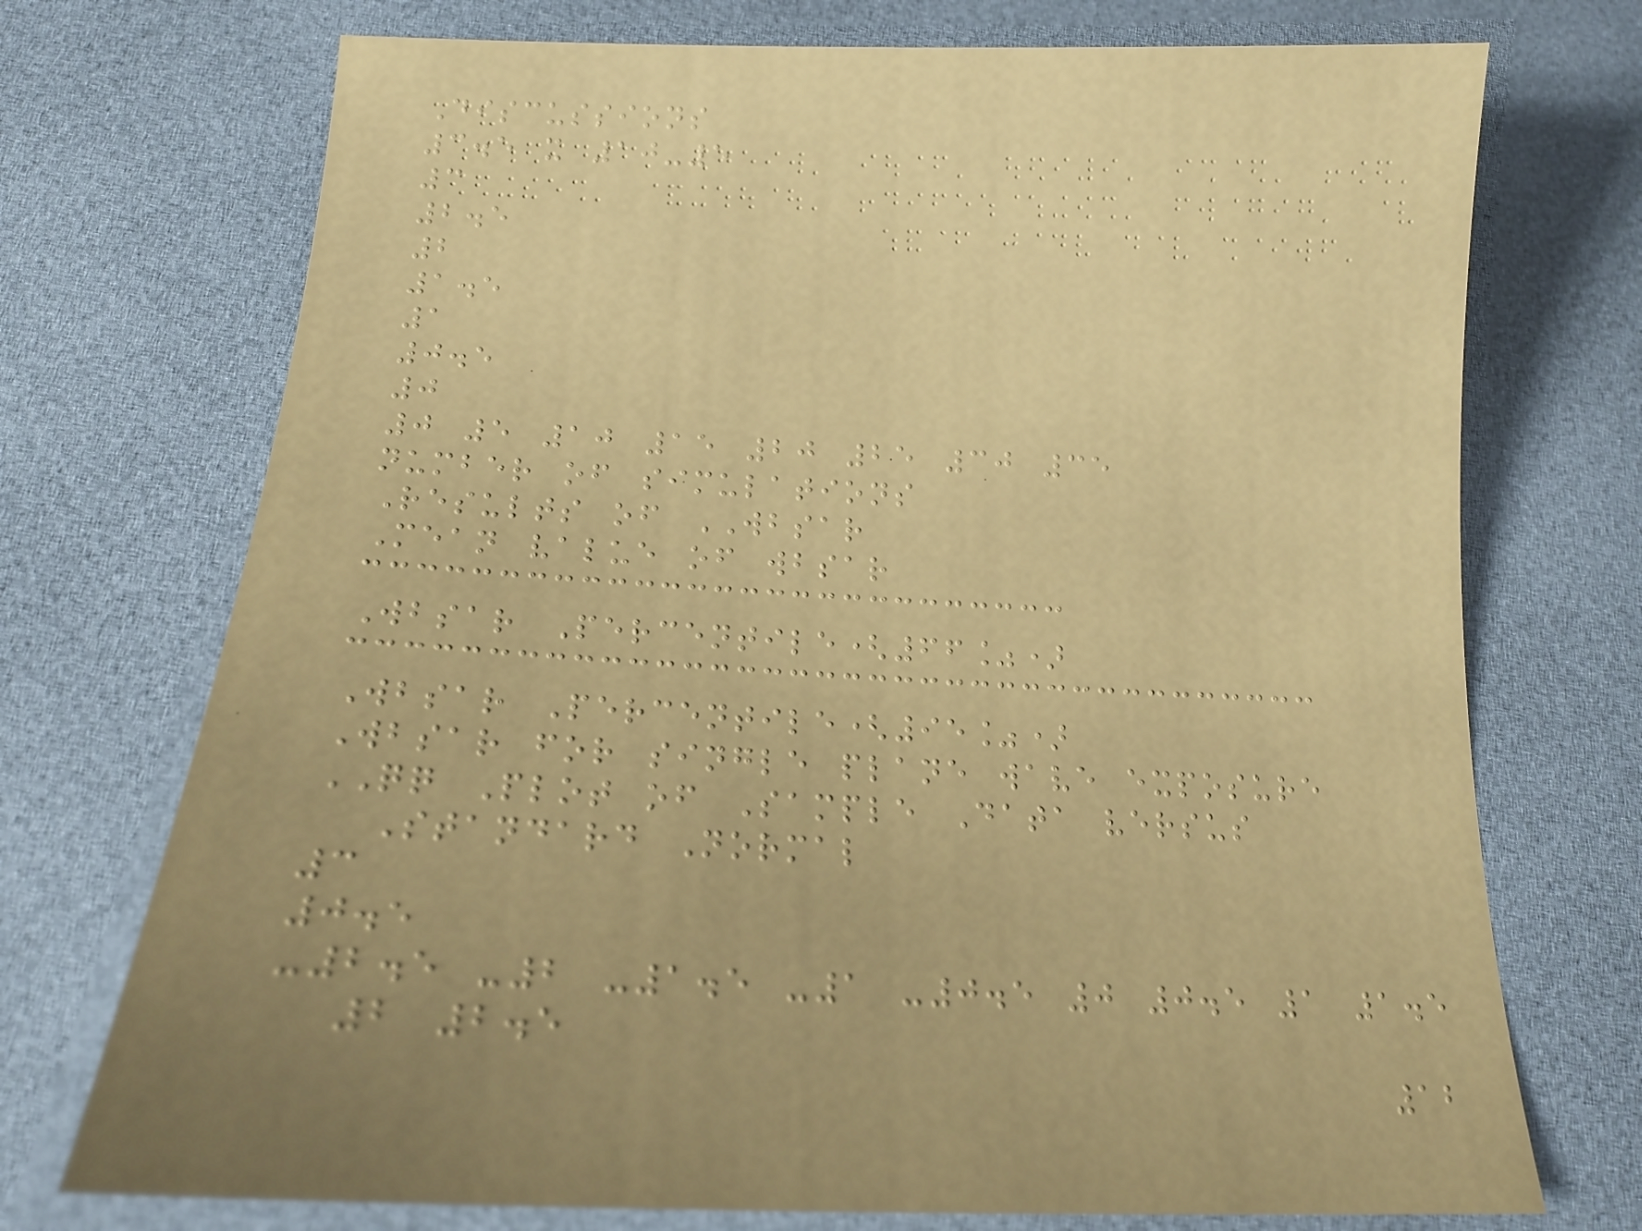Discussions
3.5 x 10-5
3
2.5
2
1.5
1
0.5
0
0 5 10 15 20 25 30 35
number of simulations
Results of WBSAR
Mean value of wbsar
Wbsar Percentile(66%)
Wbsar Percentile(95%)
Wbsar for single plane wave exposure
QQ Plot of Sample Data versus
Standard Normal
3
0.5
-2.5 -2 -1.5 -1 -0.5 0 0.5 1 1.5
2 2.5
12
